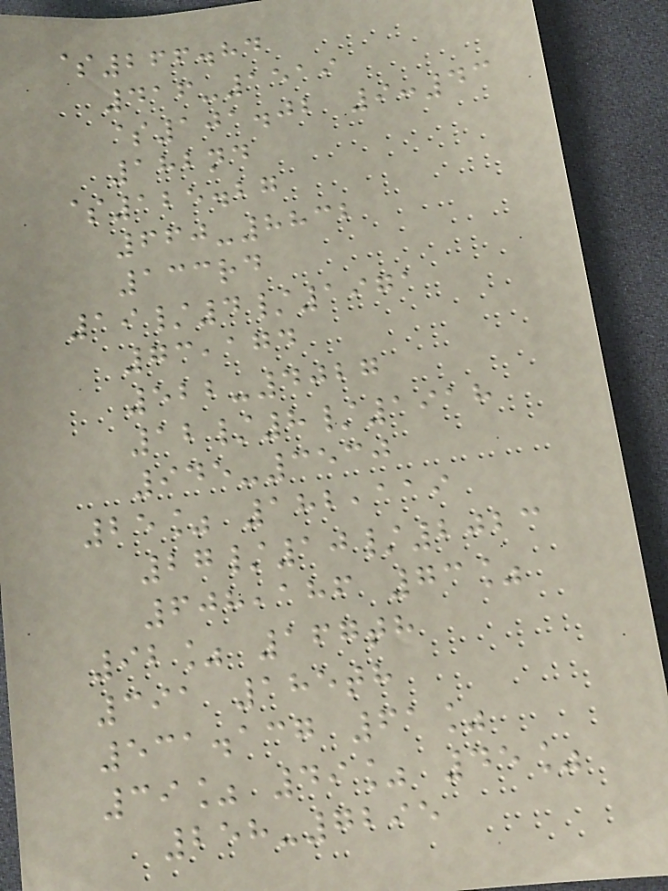$266.84
416-1519
$101.02 9:43
182nd
$125.27
660-8832
133rd
19/4/1971
73,174
522-4027
12/8/1918
945-3530
25% 182,119
27/10/2023
608,186 73%
92% 167th
391 185th
531.137 61%
39% 49% 45%
258-7295
